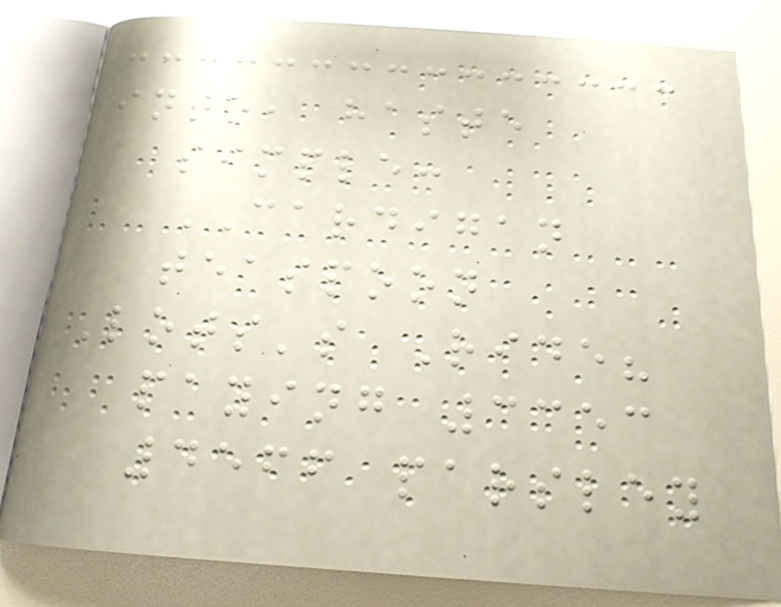into, haste
simple:
CARDIGAN
teaspoon
Lots's Ride?
paying 3353
4566 parsley
